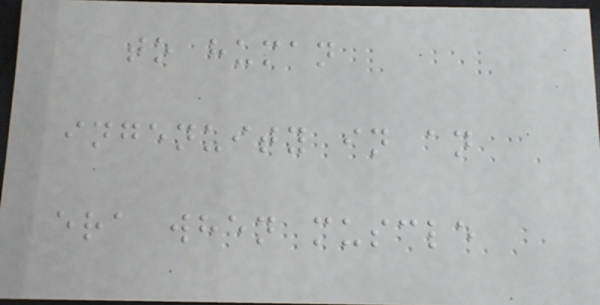to human
ingenuity in an
era when muscle
